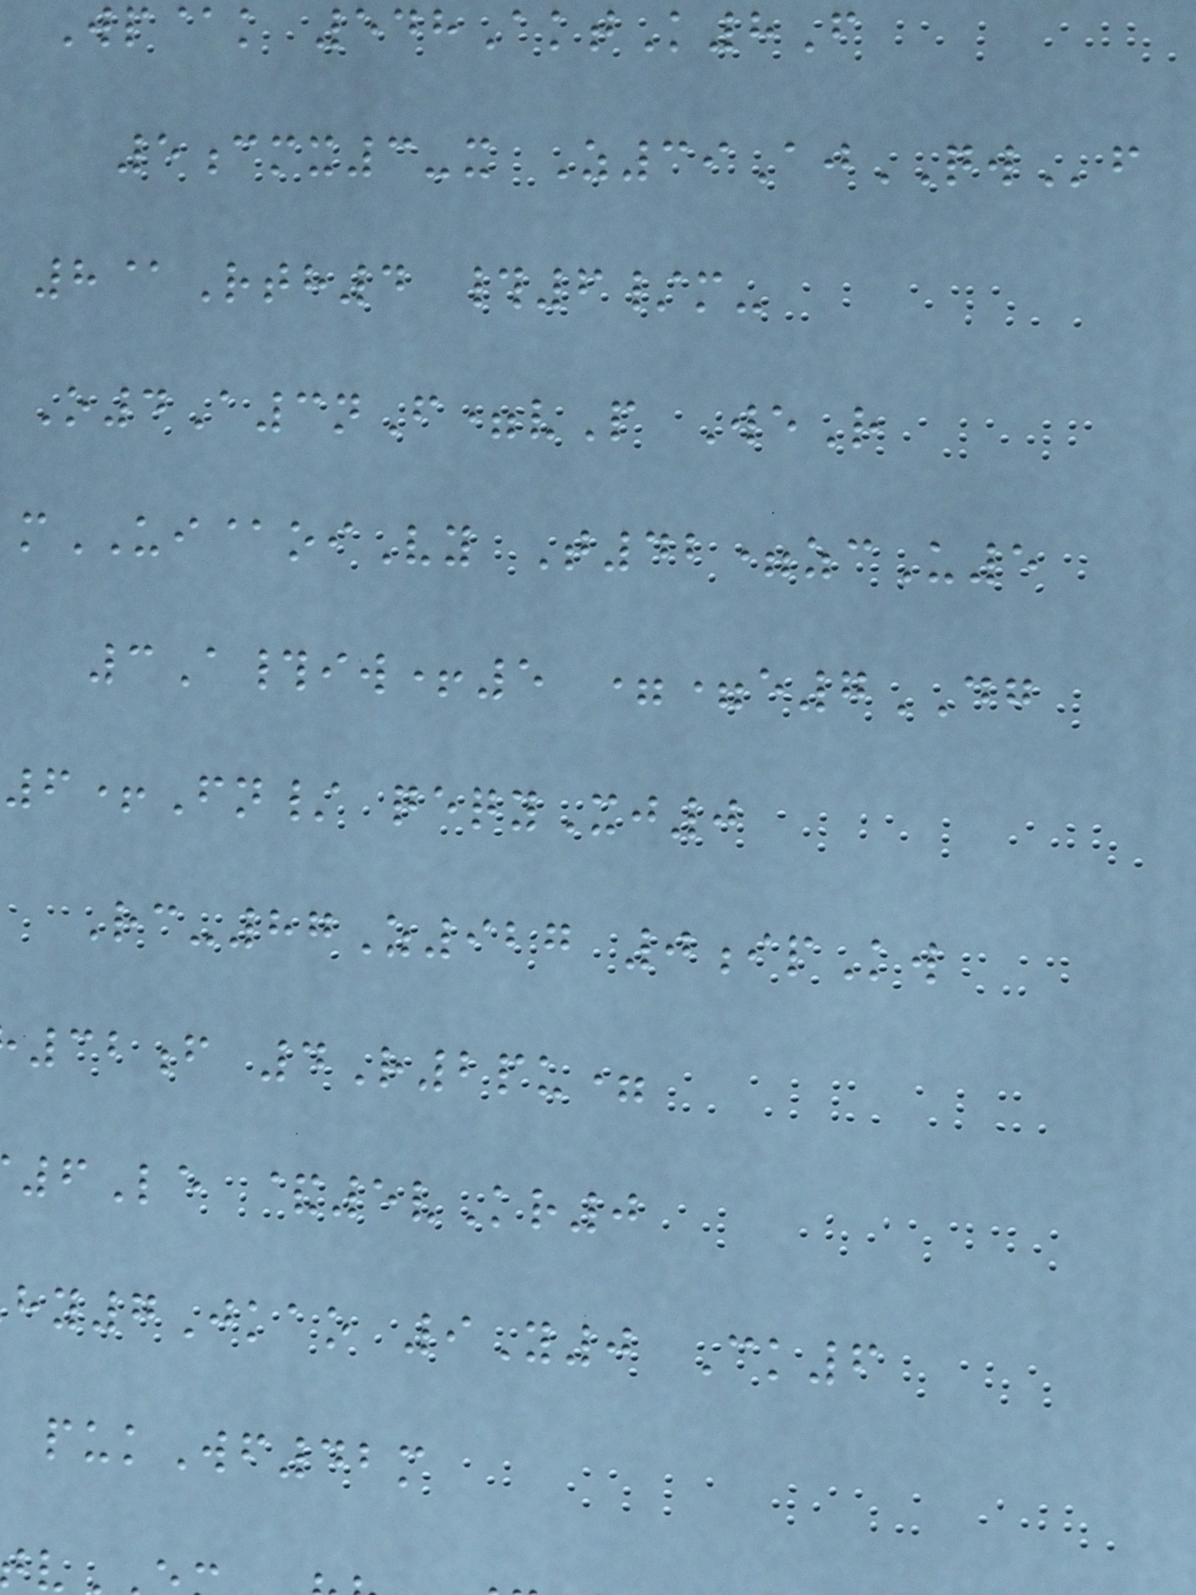Wp@k 548AktK8F
5cmx3-x Z39AjQWf
8@Rth4 #6/m-
O4A3nF=vP WeR
mUI@oiVy T42=zcU5
3A#iw+5 ==e7DG
6+Fn/ qeqyXj0
Rc-87Z927 0ipKw
32f 4R2pu=
6Le &5vKr0
y7Jkao 9Y0 Ck6
pukWf42m
